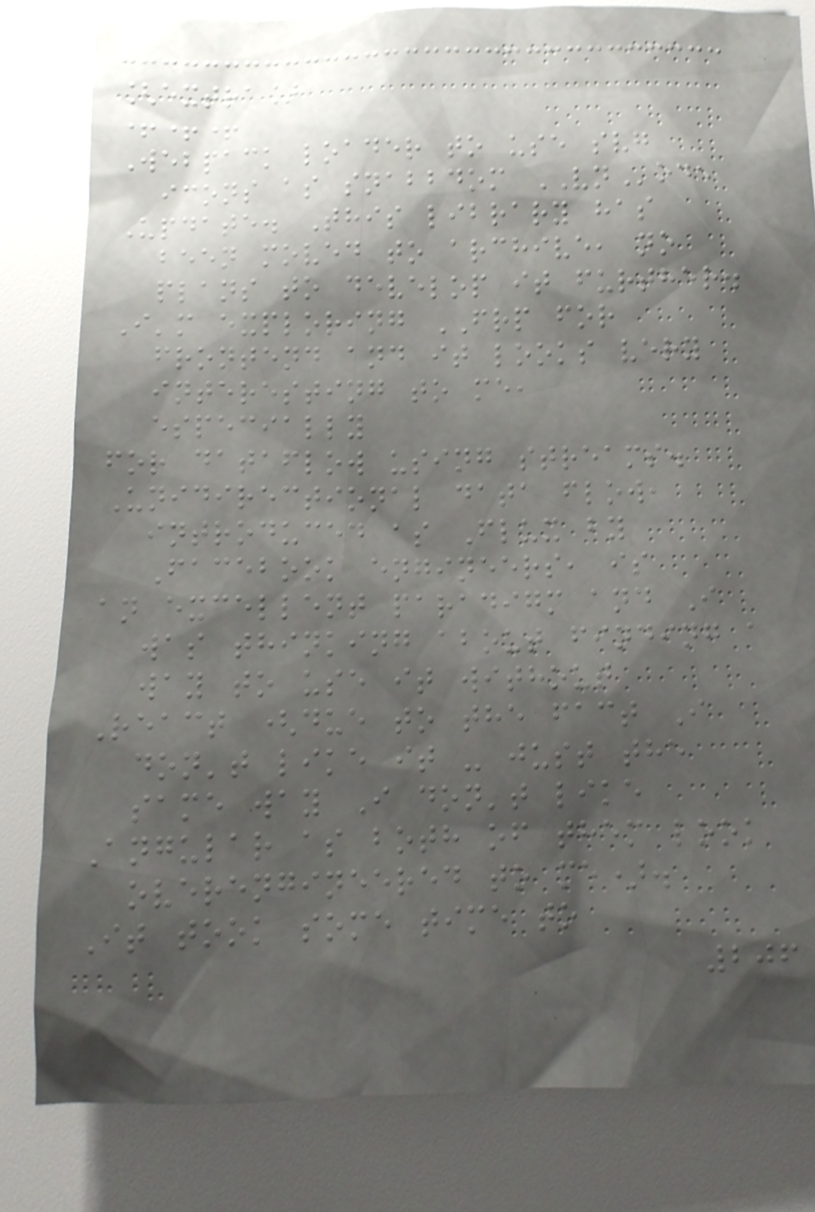[extra]
+++
Webpack loader to use svg
icons as snabbdom VNode
Update. This library has
been moved to archive, no
plans to develop it further.
I'm exploring FRP for
frontend and it looks very
interesting to me,
especially
for dataflow using streams.
Unidirectional data flow,
introduced as Flux by
Facebook engineers, is
an excellent paradigm and I
was thinking about finding a
way to use it without
React (due to the fact I
don't like it - just the
same way I don't like
Angular as both of them look
overengineered to me).
It took some time to
206
